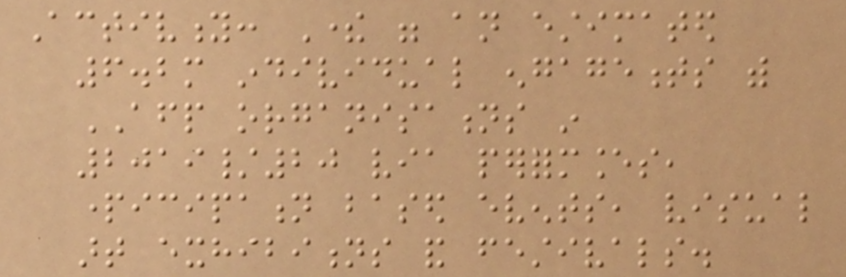Activity: There were an estimated
6.2m individual engagements with
AFP organisations in
2019/20 via performances,
participation based events, visual
art exhibitions and festivals.
